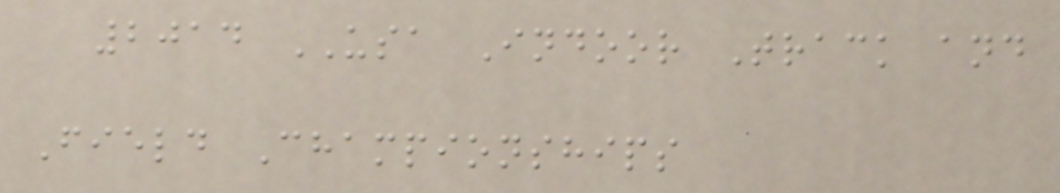2014 USA Indoor Track and
Field Championships
